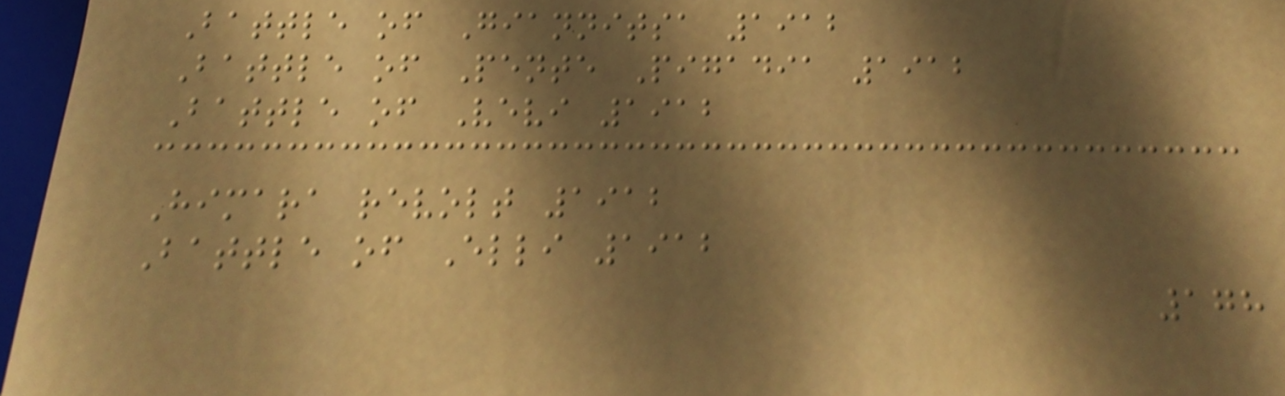Battle of Giannitsa 1912
Battle of Pente Pigadia 1912
Battle of Vevi 1912
Himara revolt 1912
Battle of Elli 1912
178
